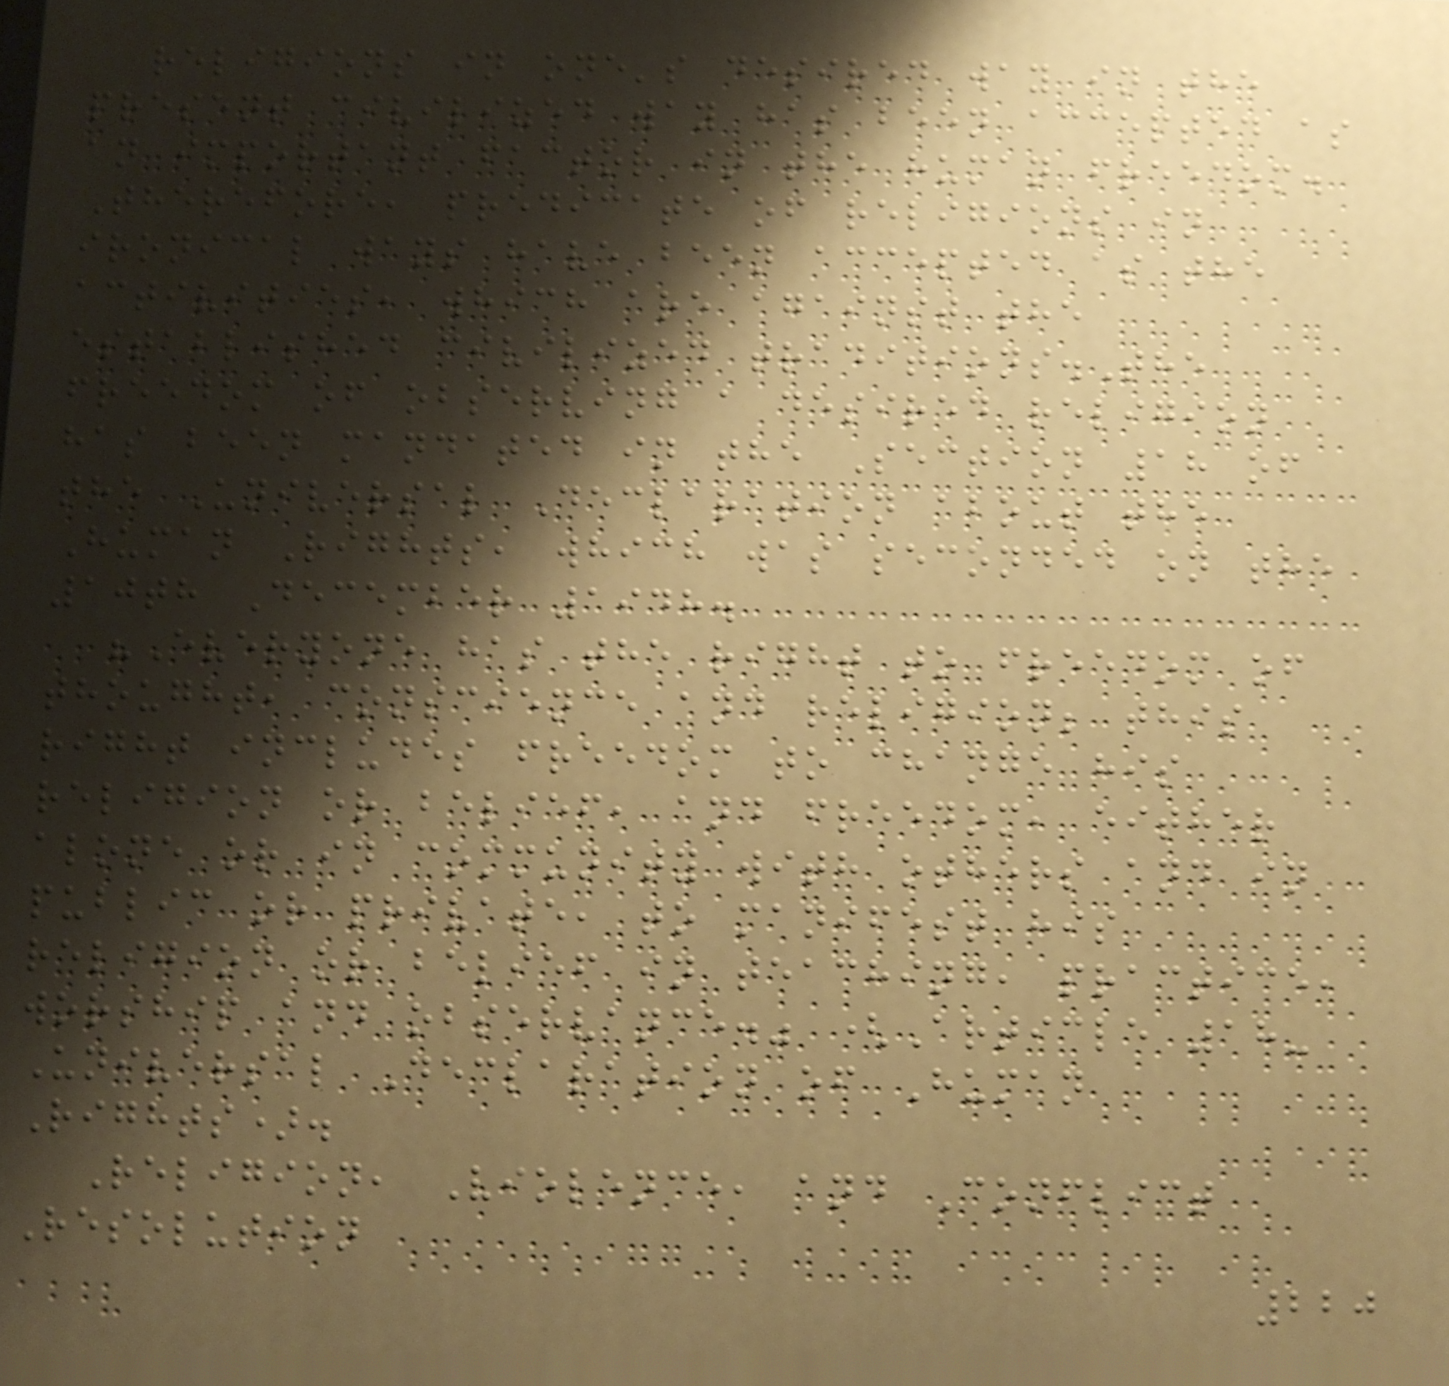religions in one's desired way in the
present civilized way has been accepted as
an important factor in the human freedom.
Therefore, predicate of religions in
ironical ways have been accepted as the
activities, which are against the
established civilized traditions.The
freedom of observing a desired religion
has been mandated in the Section 18 of
the Universal Declaration about the
Human Rights, which was seconded on the
10th December 1948.
"Everyone has the right to freedom of
thought, conscience and religion; this
right includes freedom to change his
religion or belief, and freedom, either
alone or in community with others and in
public or private, to manifest his
religion or belief in teaching, practice,
worship and observance." (Article 18-
Universal Declaration of Human
Rights).
Religion, Violence, and Conflict
Resolution
220
